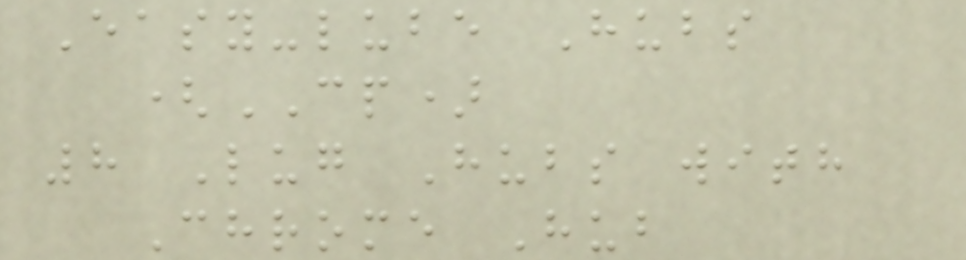Easy-lube Hubs
(CP)
8 Lug Hubs with
Chrome Hub
